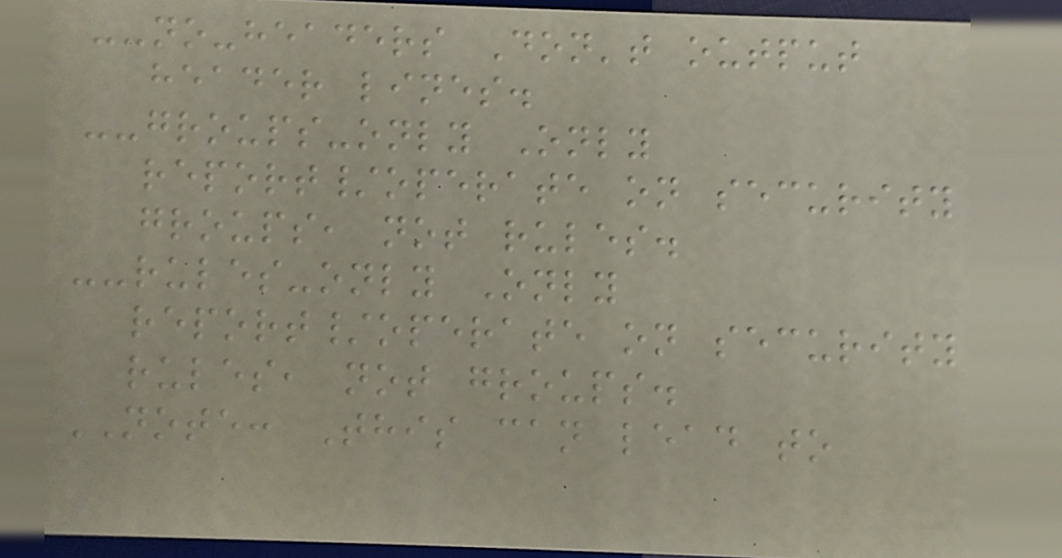--no-headers Don't output
header lines.
--groups-only Only
report/operate on security
groups, not rules.
--rules-only Only
report/operate on security
rules, not groups.
NOTE: This can lead to
